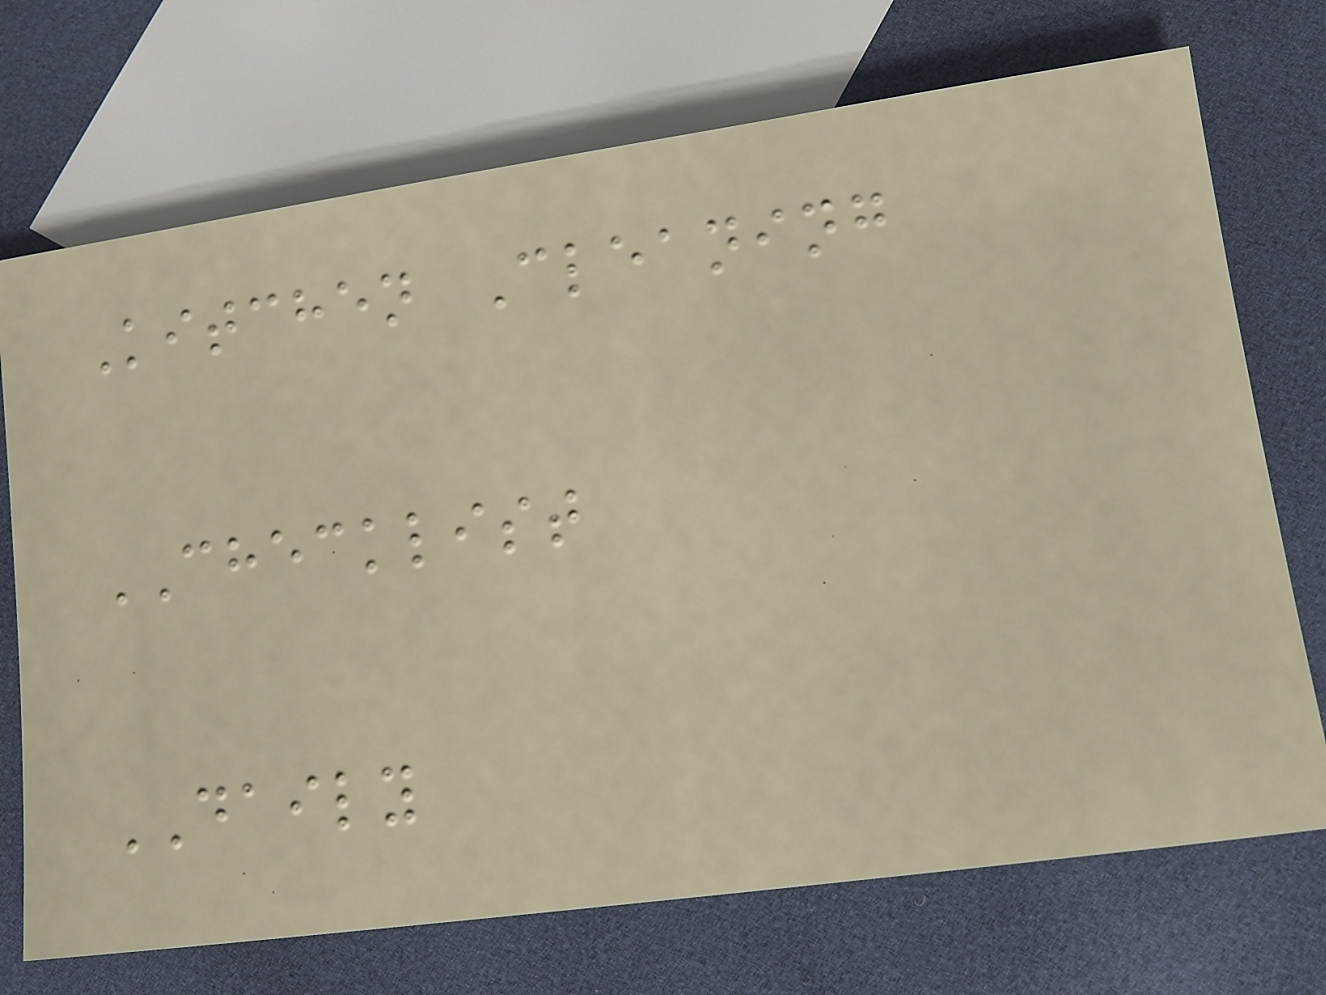Kitchen Cleaning
CHECKLIST
DAILY
